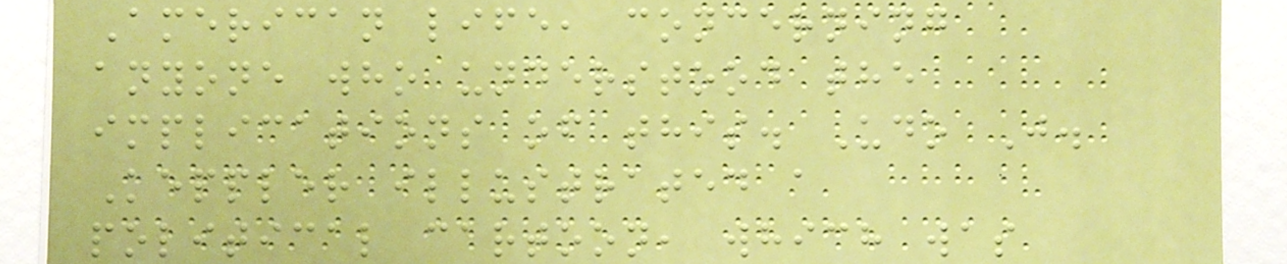American life, concerning
anyone who understood the
implications of this. Udo J.
Keppler illustrated a
political cartoon, which was
